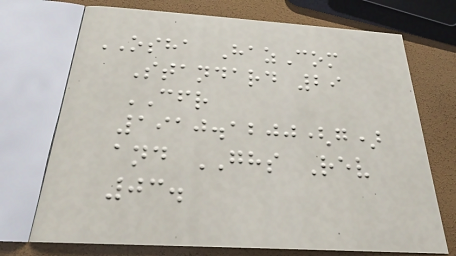OSHA HazCom
Standard 29
CFR
1910.1200(g)
and GHS Rev
03.
